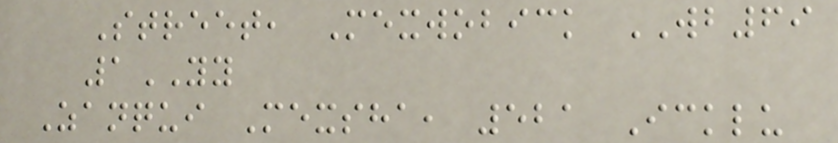Street, Mexwobick WB69
1YY
Zanqui Mexsha, 521 Icklu
